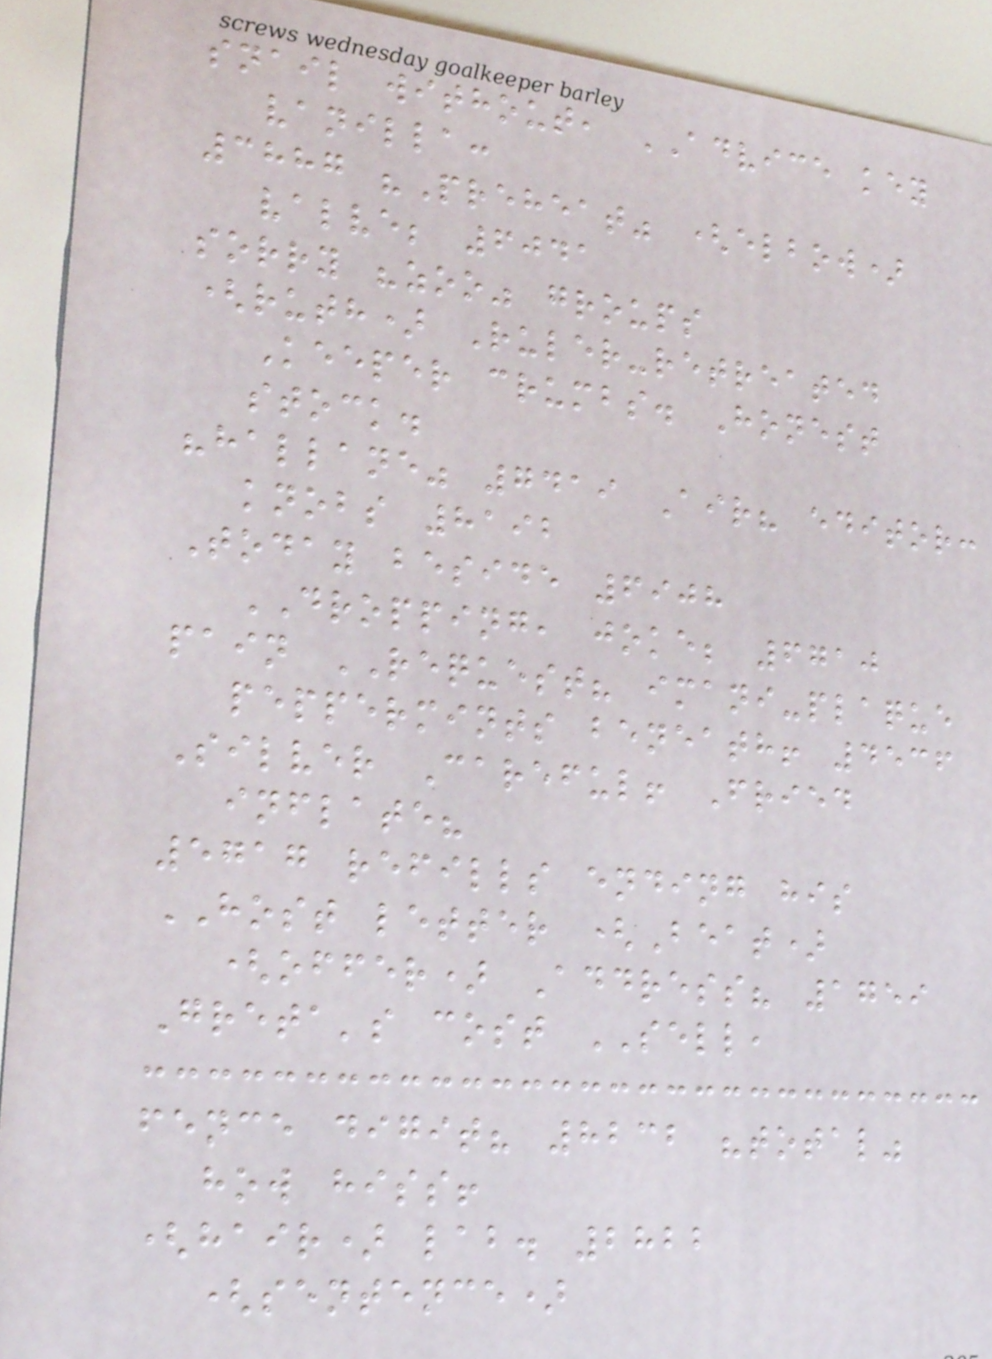snail without, ADVICE key
vanilla:
3887 "Preheat" (elbow)
valve; 6041
sorry "zoo" groups
(ruth) Ruler-retreated
Keeper crumbs. Honest
stock.
"hallane" 7419 Air? editor:
knobs 8192
Today beside 6908
DROPPING, joke; 6710
pain REQUEST? imani-plaque
peppermints beneath! 4536
Silver Careful! Fried
inflate?
5717 refills ending his
HOST letter (Beat)
(offer) Address? 1759
Greta's cost SELL,
fence digit? 8232 "total"
how hiss!
(hair) lab. 2822
(sentence)
